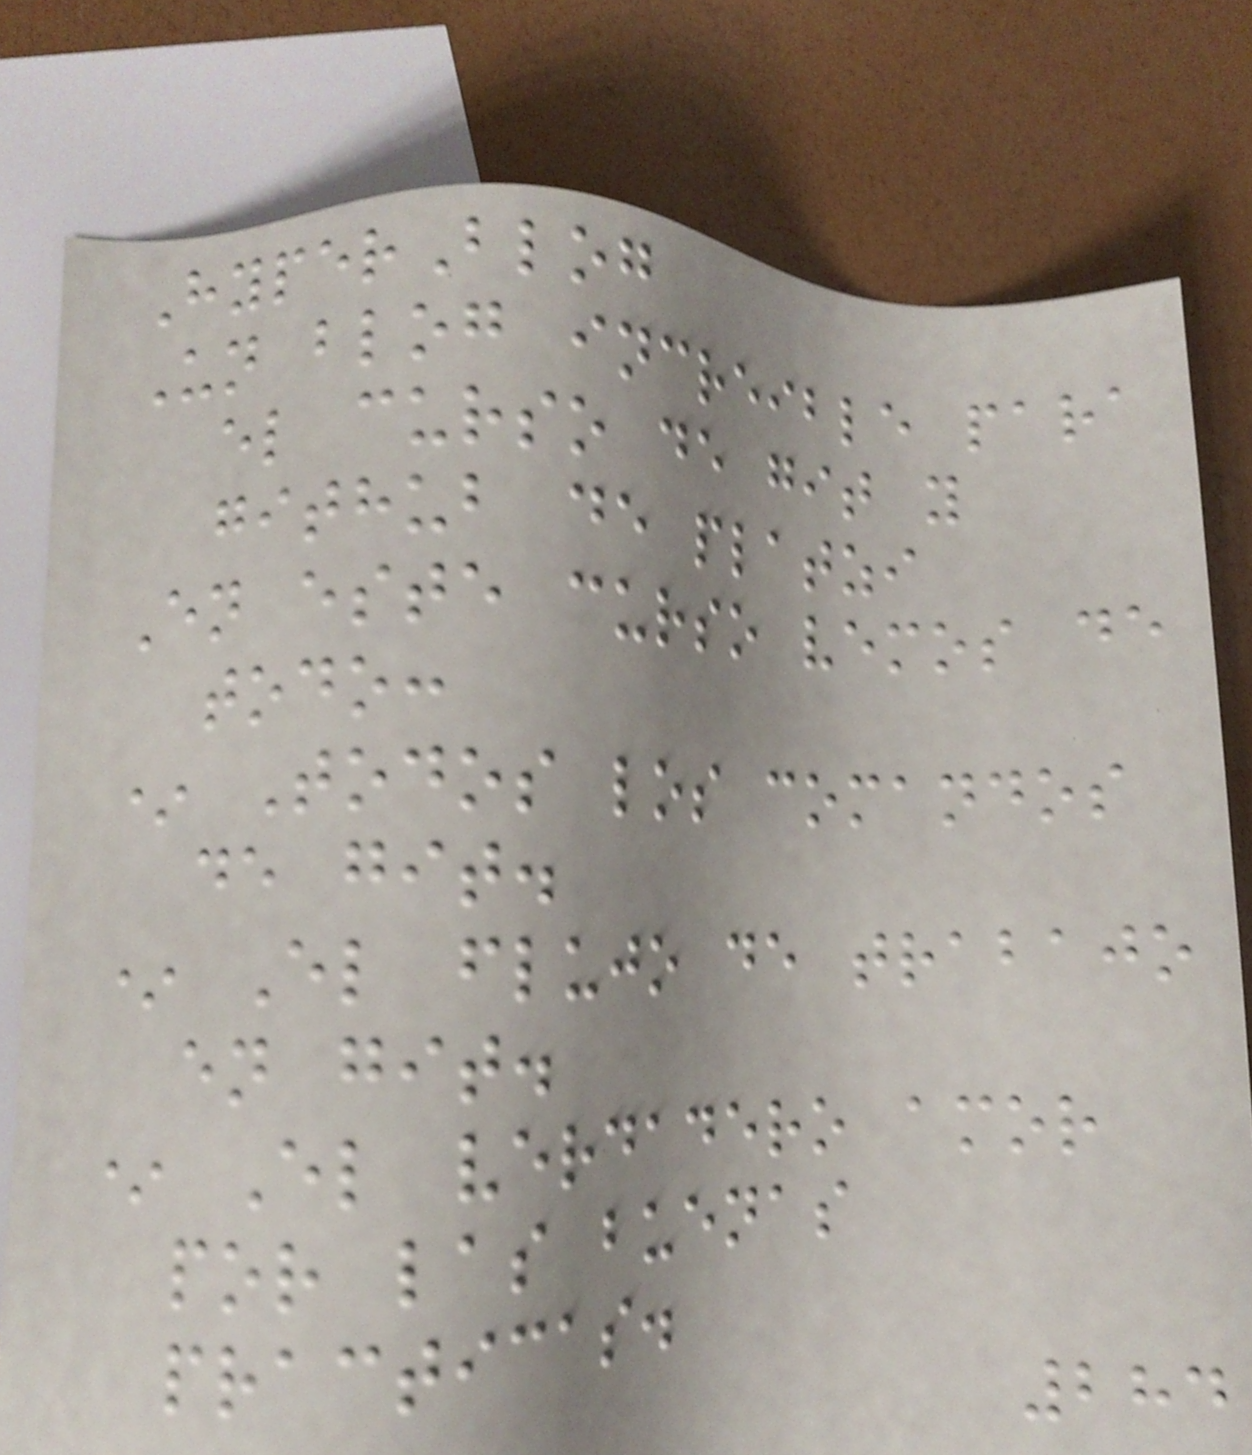HyperBlog
Un blog increible para
el curso de git y
github de platzi
En este curso vemos de
todo:
* Todos los comandos
de git.
* El flujo de trabajo
en git.
* El verdadero amor
por las buenas
practicas.
284
